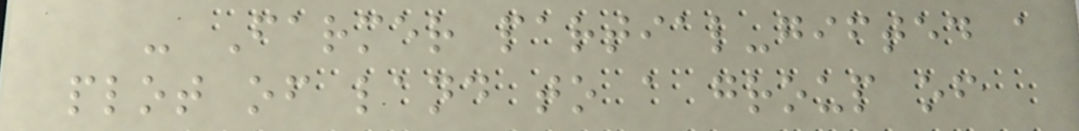- Farmer partial-gifted a
plot of land to a group of
